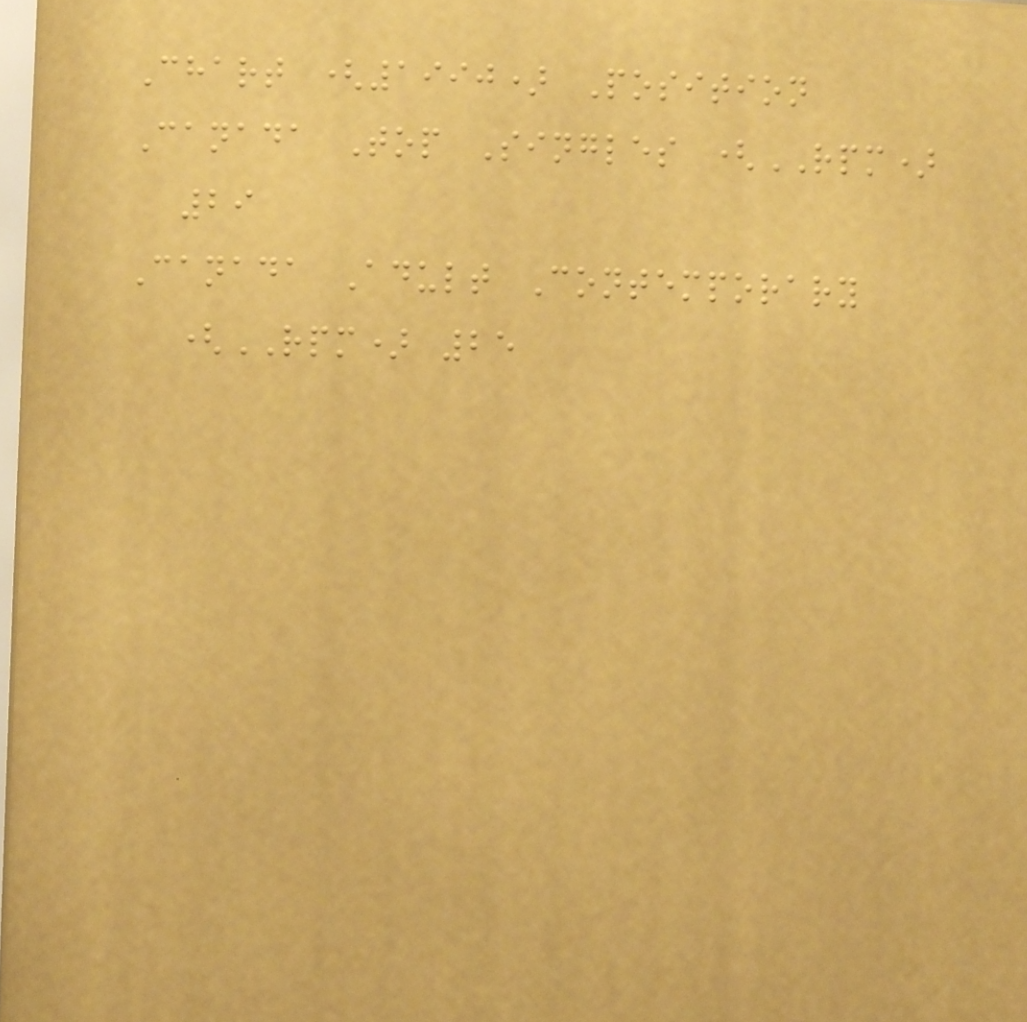Chart (1990) Position
Canada Top Singles (RPM)
29
Canada Adult Contemporary
(RPM) 25
